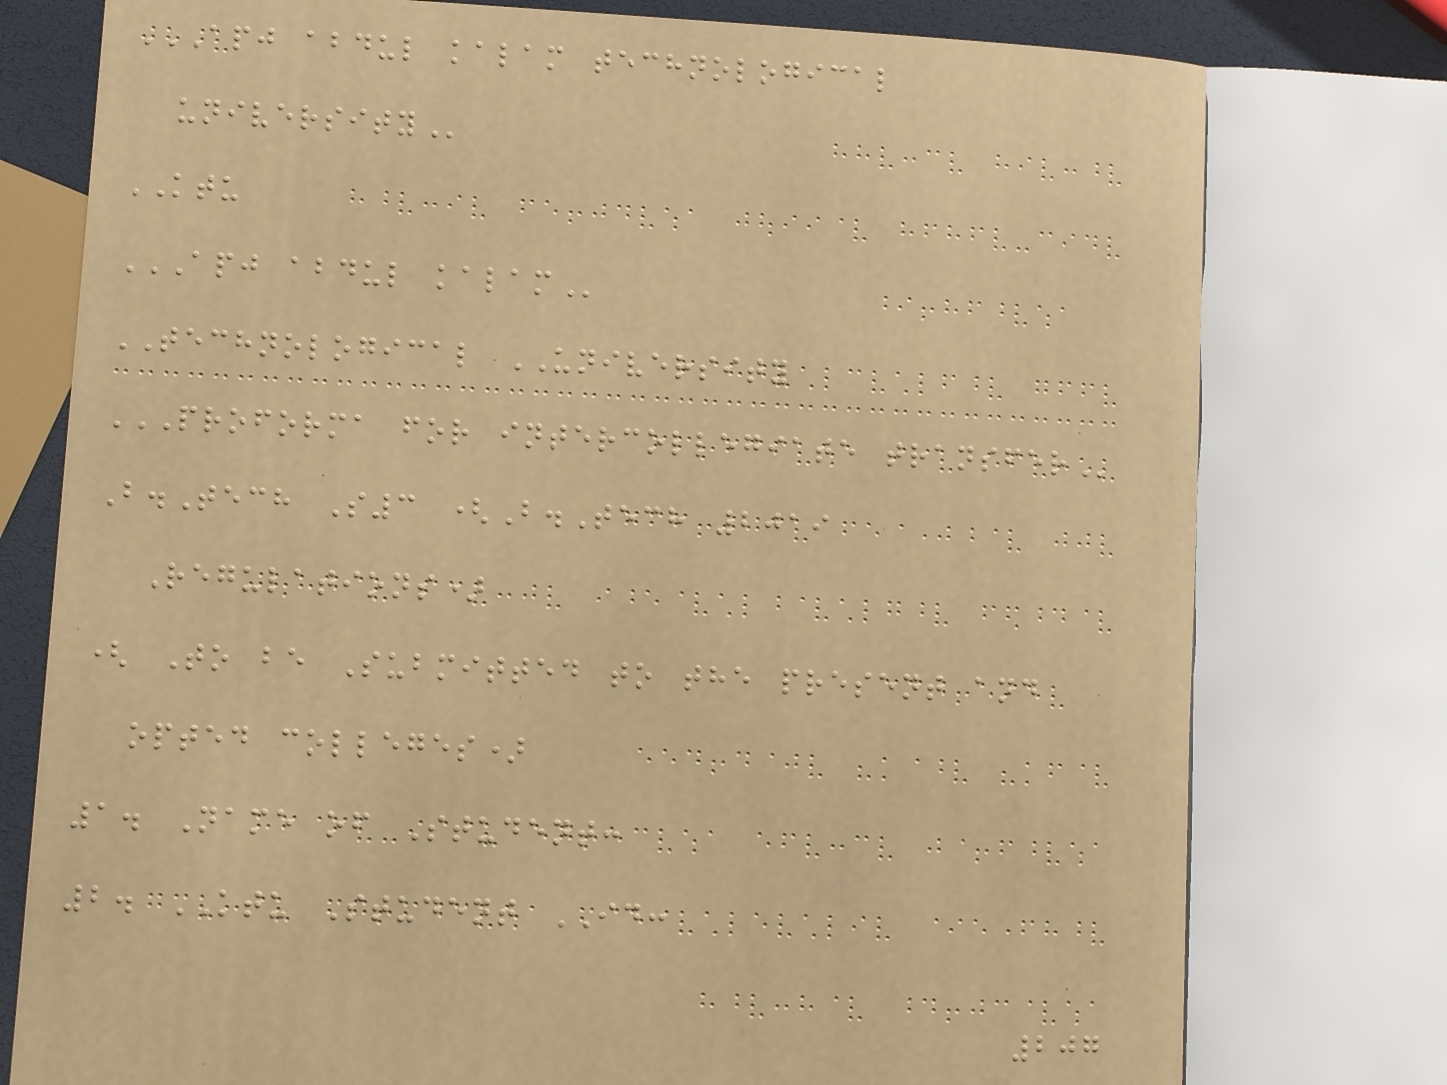APJ ABDUL KALAM TECHNOLOGICAL
UNIVERSITY
KTU
APJ ABDUL KALAM
TECHNOLOGICAL UNIVERSITY
PROFORMA FOR INTERCOLLEGIATE TRANSFER
B.Tech S3 (B.Tech 2019
Regulations)
( To be Submitted to the present and
opted colleges)
1. Name of Student:
2. KTU Student ID:
207
